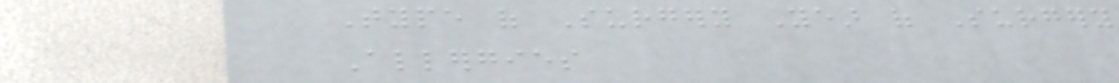Type of Surgery Year of Surgery
Allergies
